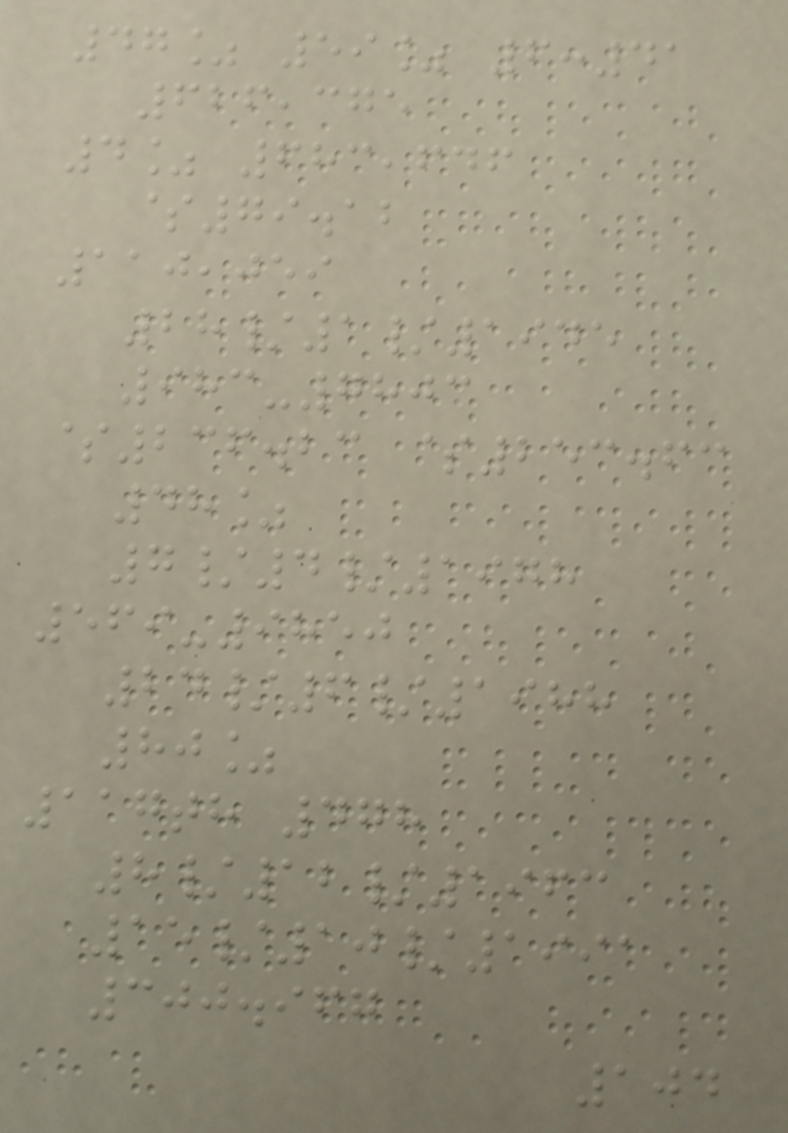47% 59% 6:41
626,375
4% 683,646
$79.12
110,059
28/1/1945
983-7803
$236.23 $253.63
48%
7/4/1978
569-9850
24/6/1988
80%
117th 478
8/12/1963
15/10/1991
300.967
104
